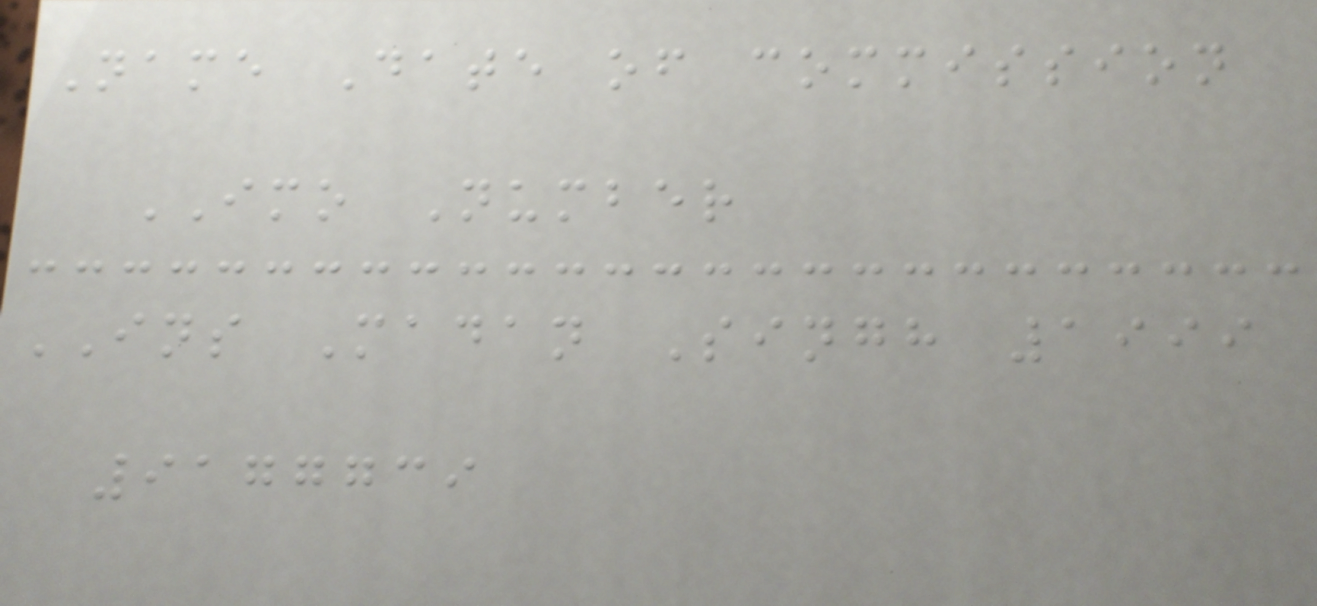Name Date of commission
IMO Number
INS Madan Singh 1999
9177739
